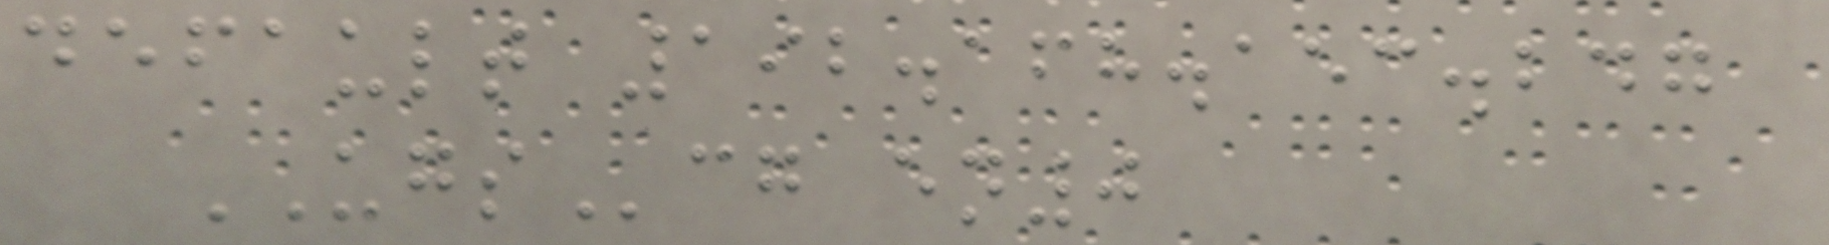default 192.168.153.247
UGScg en0
